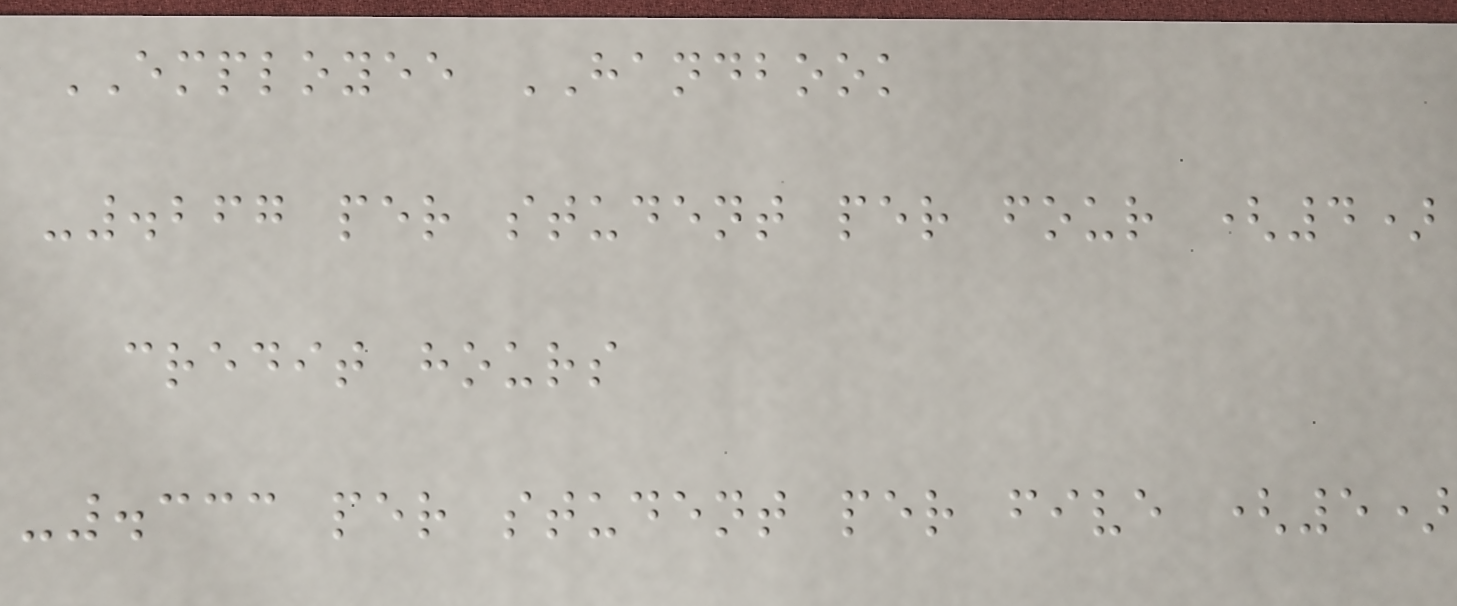EMPLOYEE HANDBOOK
-.267 per student per four (4)
credit hours
-.333 per student per five (5)
